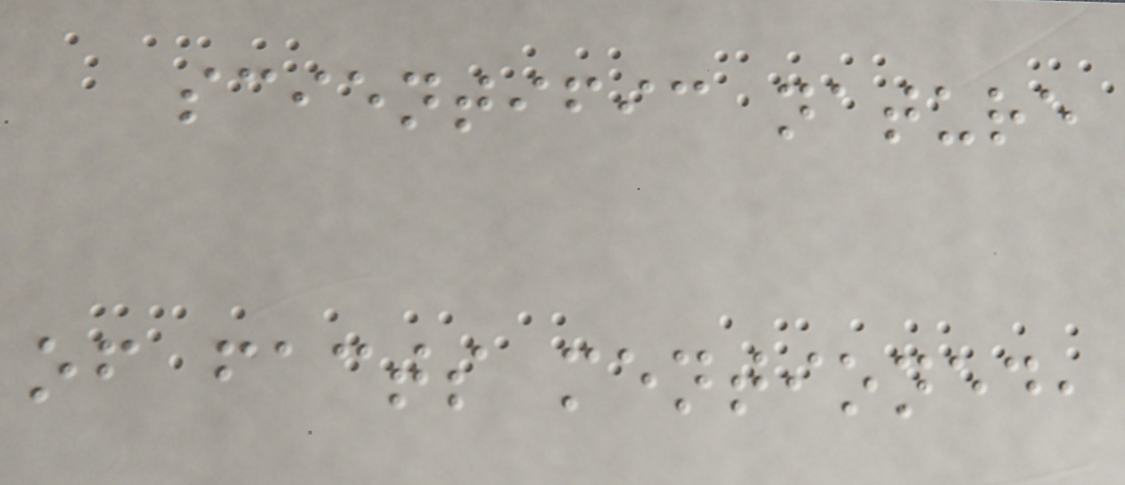scientific nature
of facts mentioned,
